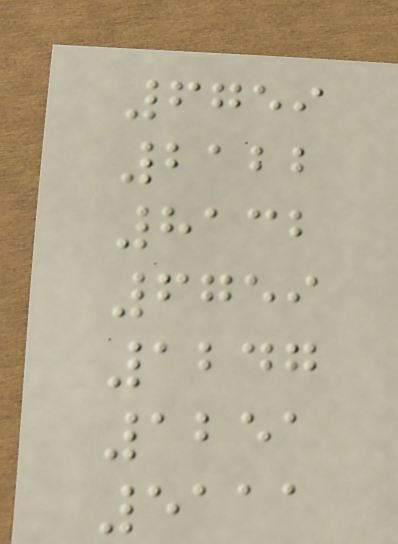6759
2122
8132
6759
1247
1251
5111
